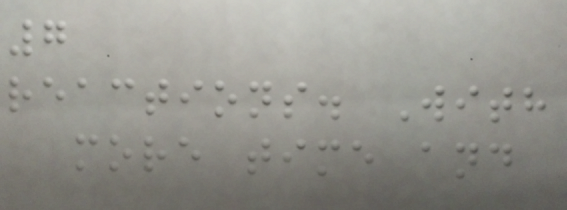7
reactions. With
more time and
